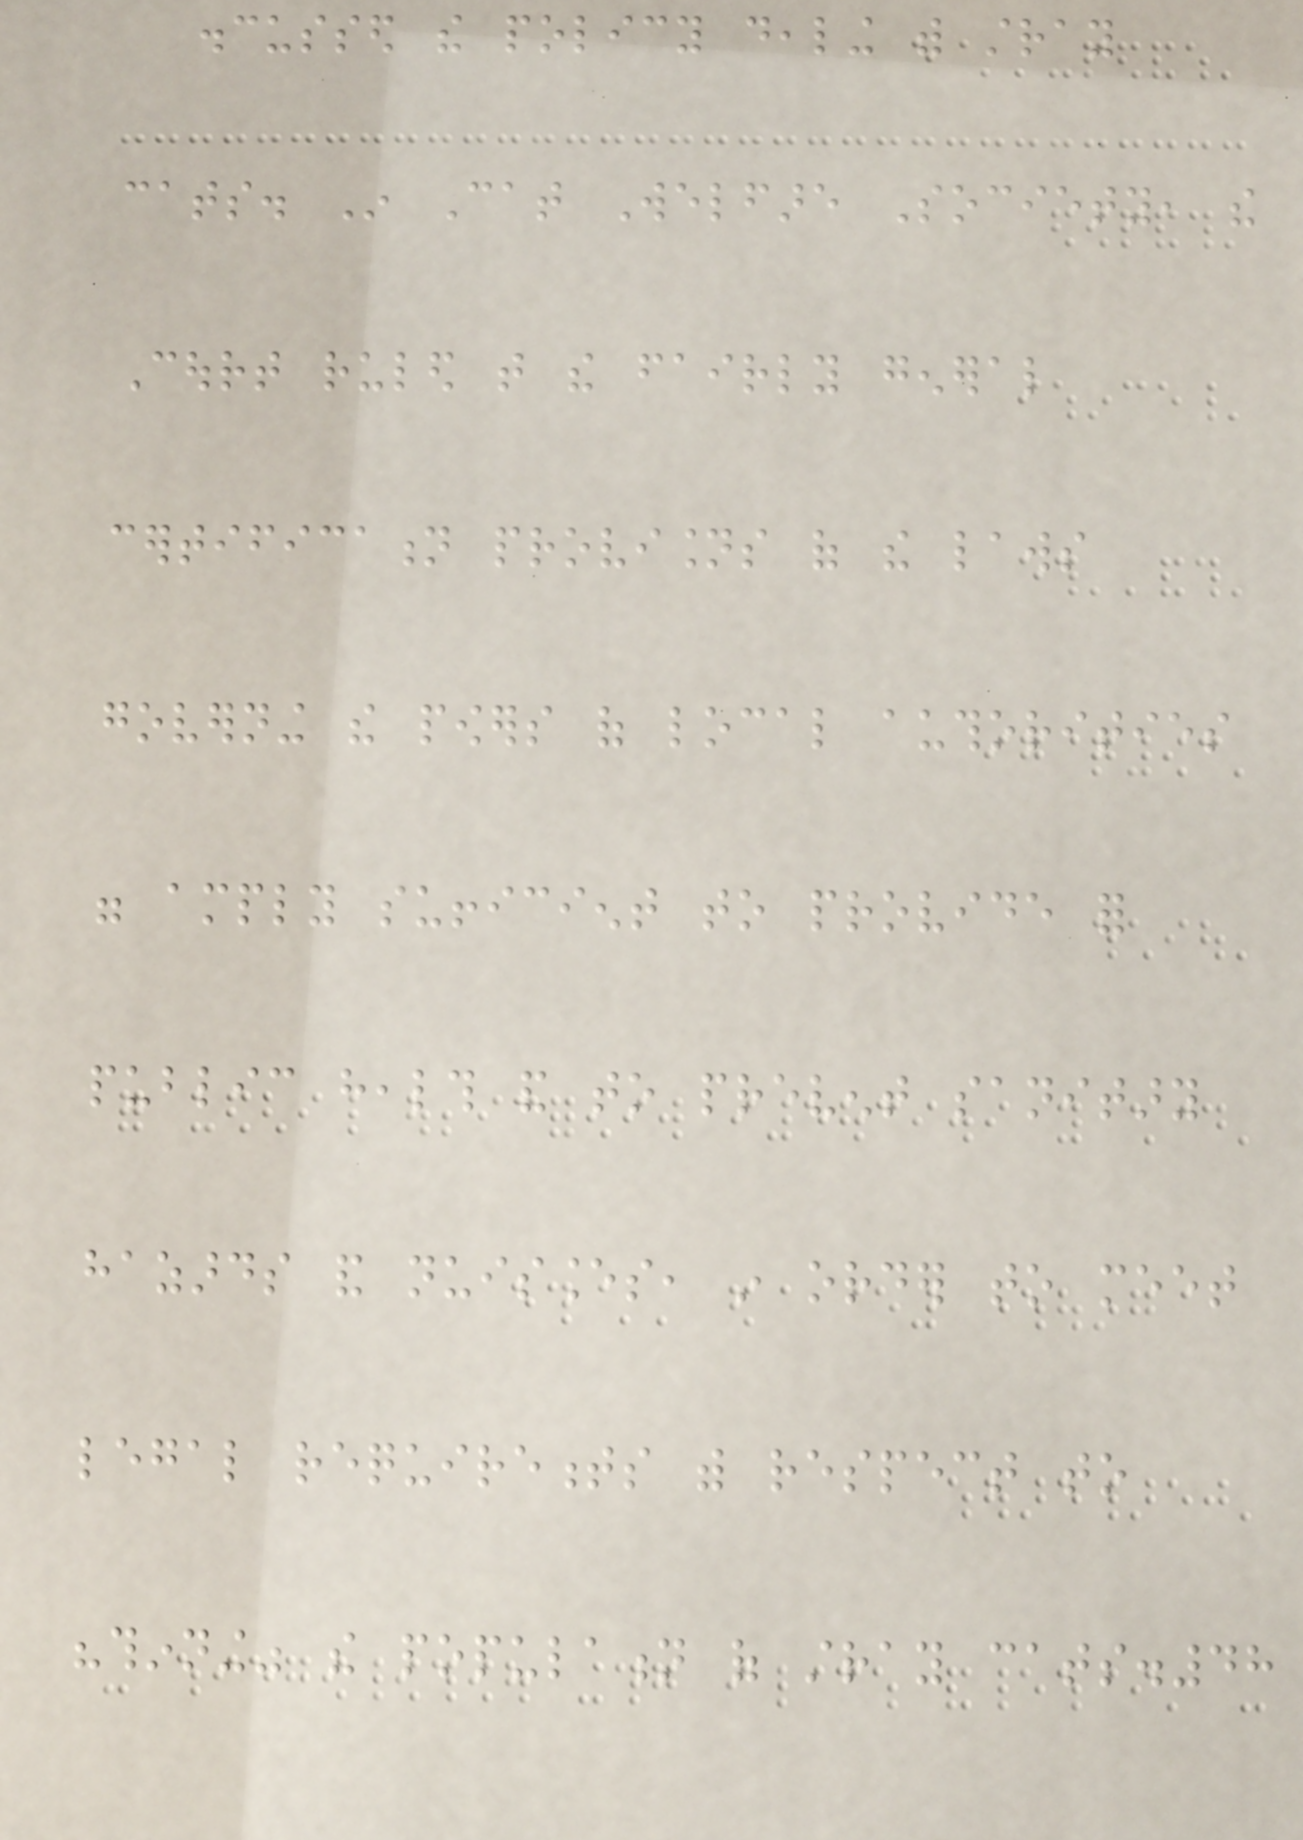discussed the policy dealing with stray
cats. In Cat Welfare Society, the
Court ruled that the fairly general
certification provisions of the laws
governing the powers of local authorities
were amply sufficient to provide for
public health and to prevent sanitary
hazards and nuisances, in order to meet
legal requirements with respect to
"thinning" the population of stray cats.48
